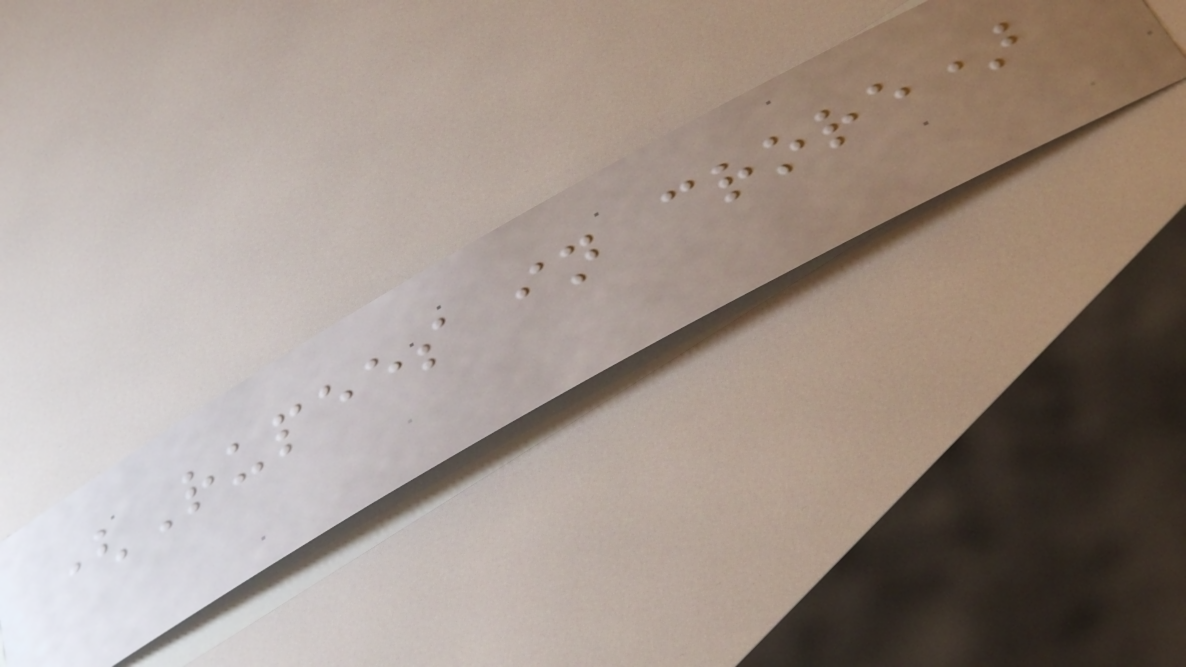(Rupees in crore)
